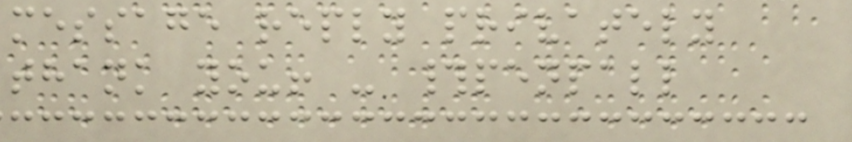message reply privately
thank you! - #penpall
